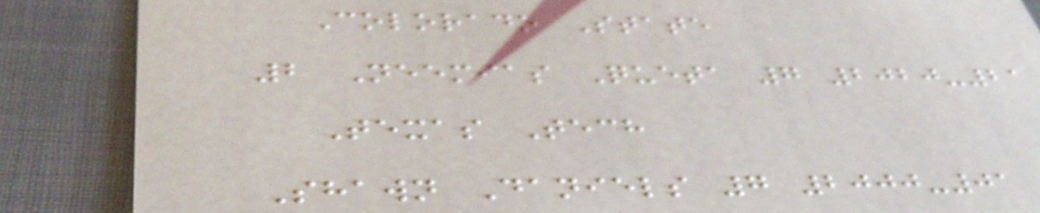Colorado State
2 Neemias Queta 7 2020-21
Texas Tech
Shawn Daniels 7 2000-01
